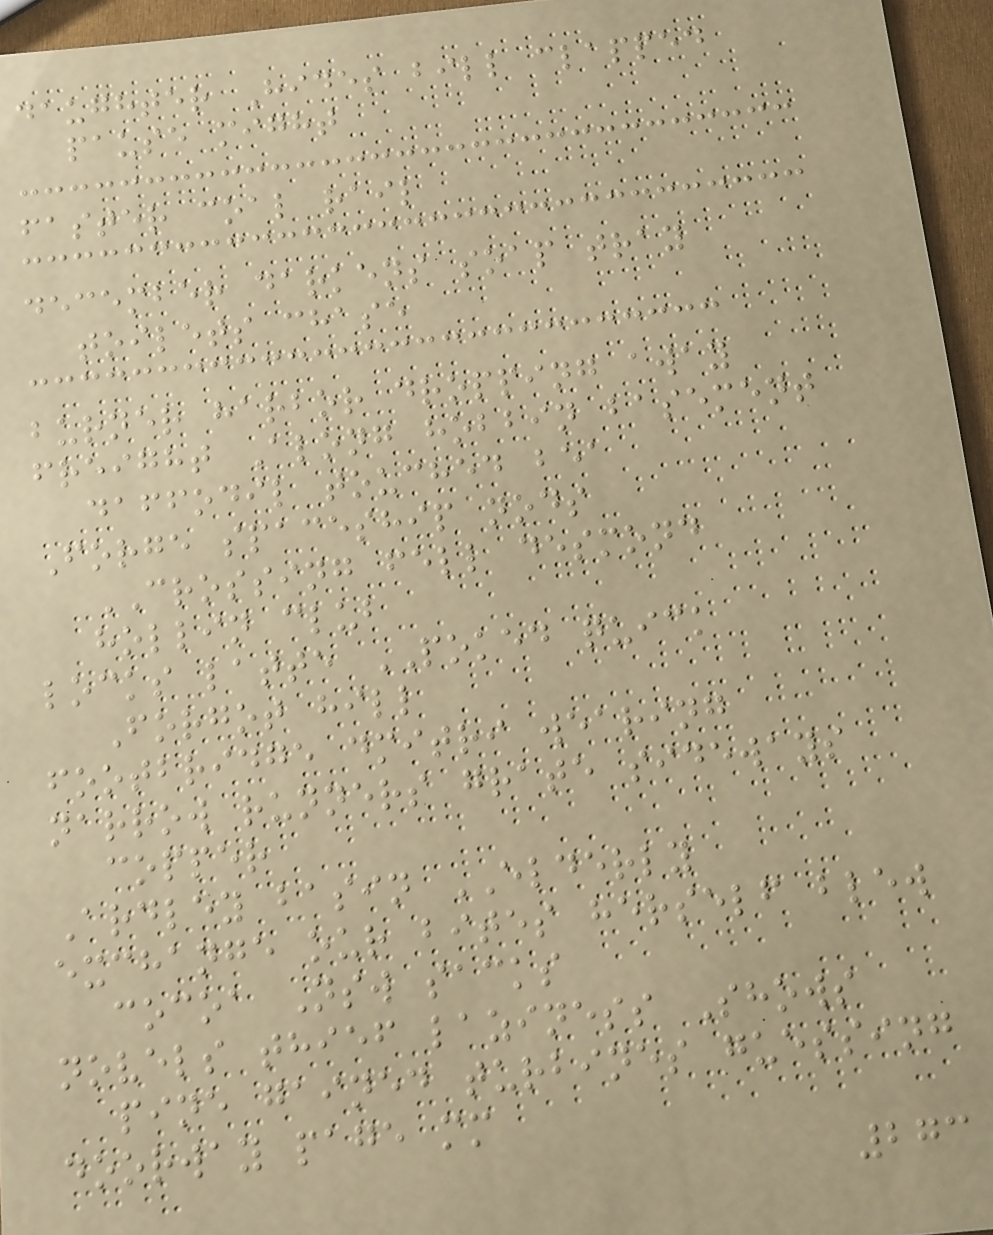daughter Hides bill clapped
pause might
faster coal rail
december darkens soap tray
toilets chase
burner harbor dropping away
freight Along hobbin basement
daffodil touched bea
Forge spaceship nods
CROSSING fell desmond
hollin club
locks latte POKED quick
Forgot hill
footbridge dmitri wearing
narrow runners grate sideways
copper
Ardley basin ELDERLY
exchange our bites herself blew
cocoa Nsw sacks
novels thief laziness Shows
pine gained turbines guessing
doorway page mm
273
